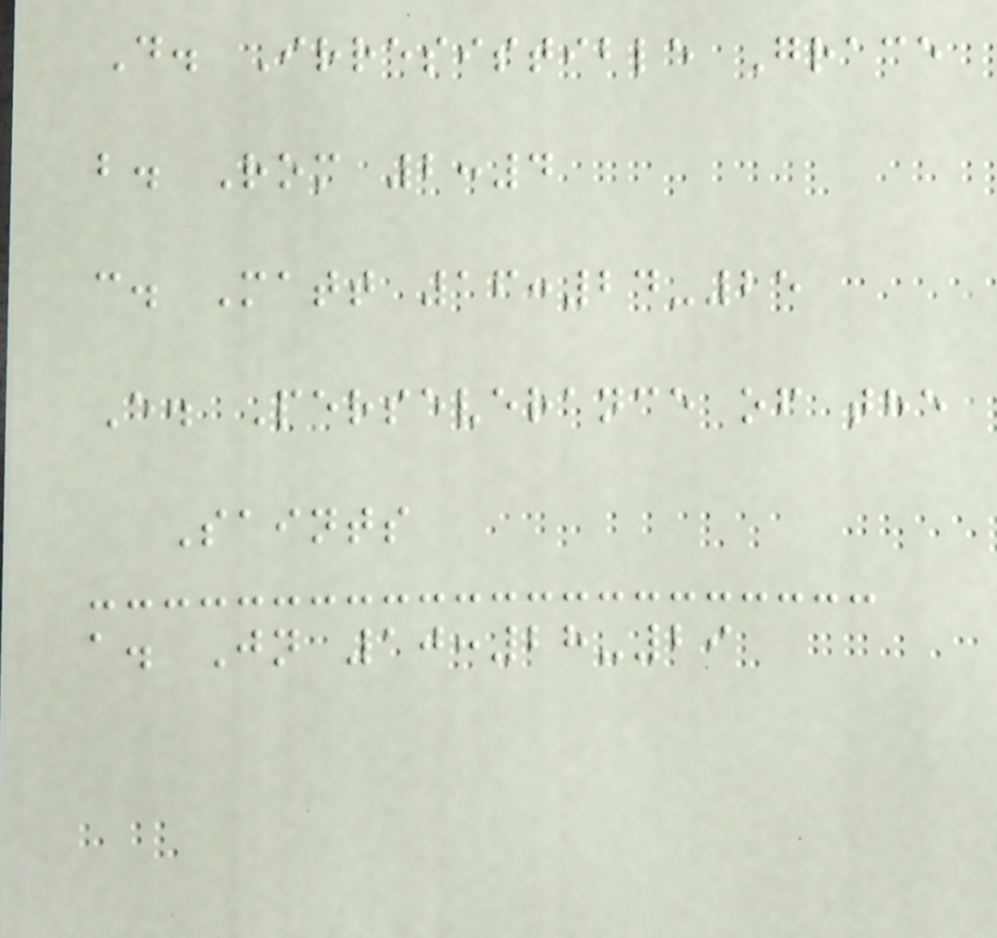D. Irresistible Grace
b. Rom 2:4
c. Matt 16:24-25
E. Perseverance of the
Saints
a. Jn 10:28-29
